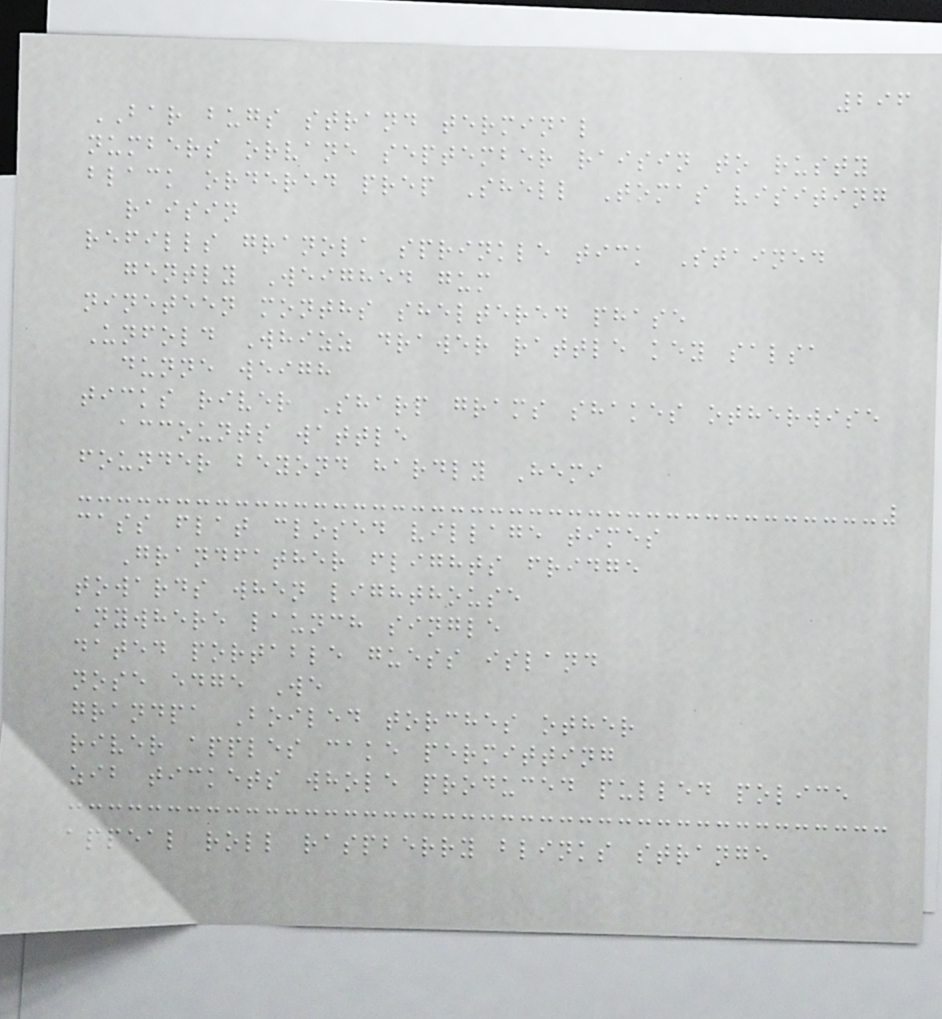296
BAR bugs strand terminal
numbers orvane september raisin to rusty
black ordered prep Shell Tomas visiting
raisin
refills granola sprinkle tick Stained
gently Weighed gum
nineteen months sheltered phase
Unfold Whizz drawer rattle key salsa
dunne weigh
ticks river Sharp grams shakes otherwise
accounts wattle
founder beyond hardly Hemi
cass flat closed village times
Grandfather flights fridge
towards when lighthouse
anywhere launch single
dated portable guess island
nose edge We
grandpa Boiled torches other
river apples cake permitting
zib tickets whole produced pulled police
appeal roll raspberry blinks strange
